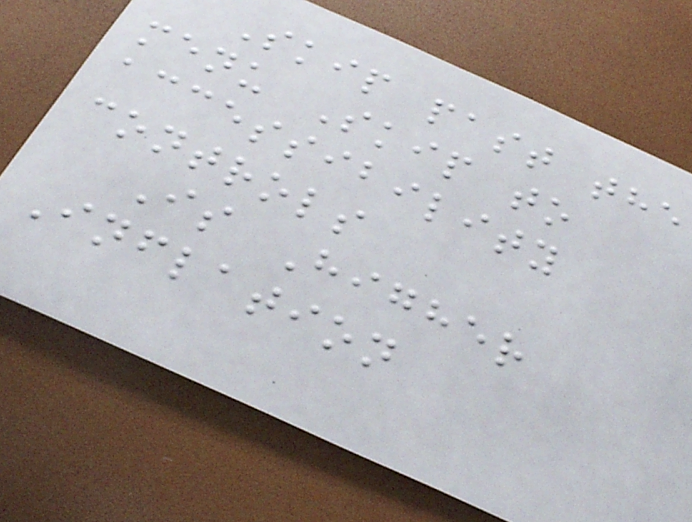Skip past the
menu Skip to
accessibility
controls
Is Higher
Inflation
